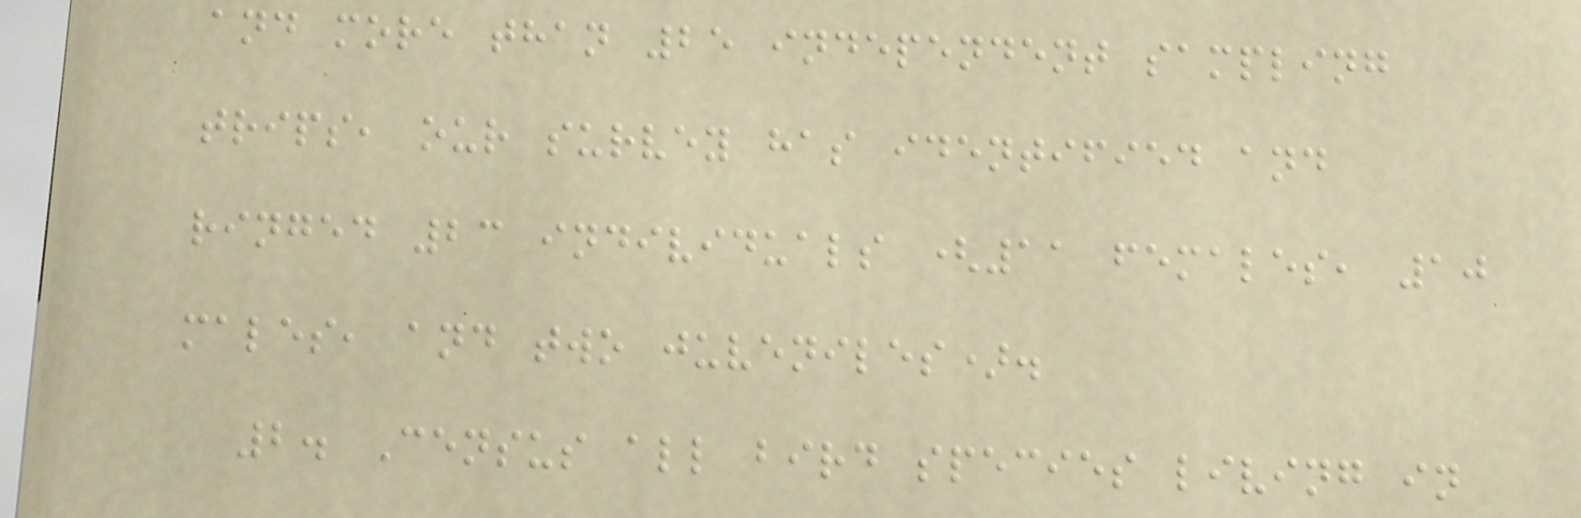and more than 25 independent sampling
trips, our survey has identified and
ringed 23 individuals (11 females, 10
males, and two juveniles).
2. Census all bird species living in
